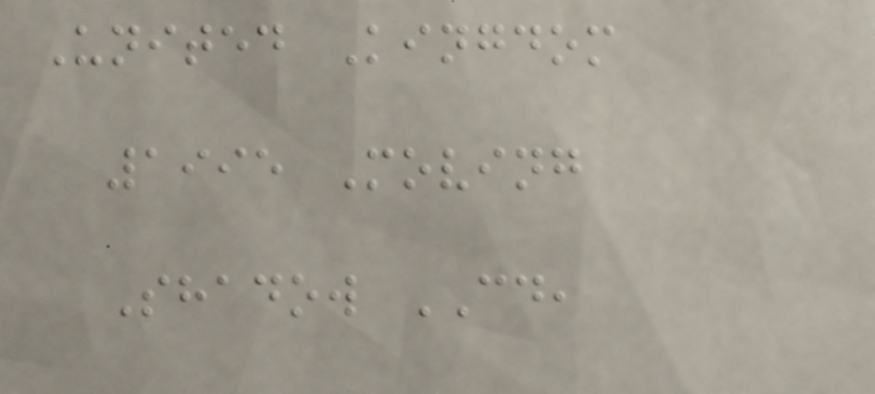United Kingdom
1995 Moving
Shadow CD,
